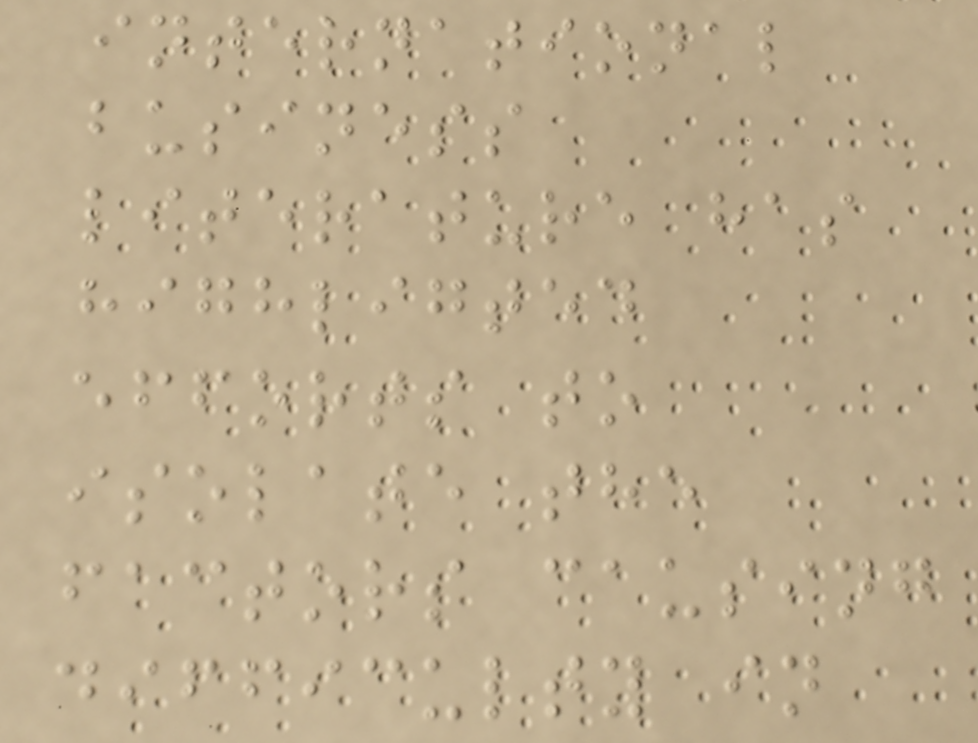international
business
literature has
highligted
efforts to
isolate the
factors causing
difficulty in
